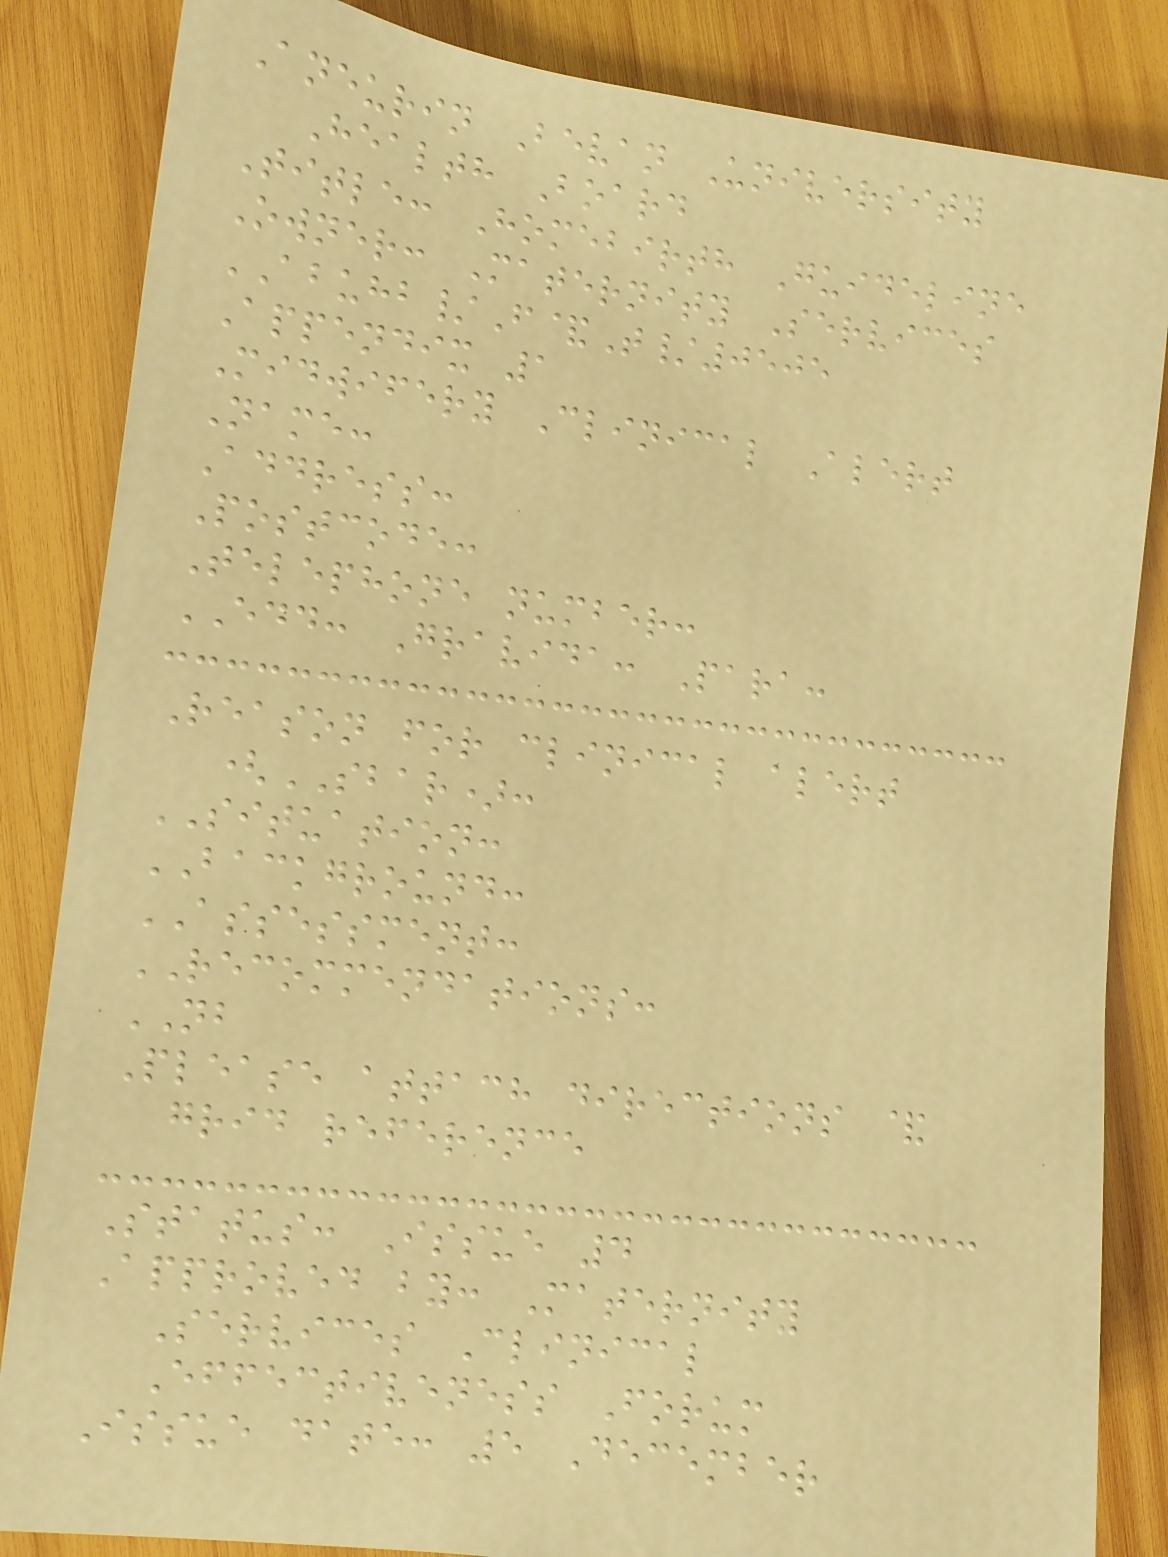Aneurin Bevan University
Health Board
Title: Homebirth Guideline
Owner: Maternity Services
ABUHB/F&T/0505
Appendix 1
Midwifery Clinical Alert
Name:
Address:
Postcode:
Telephone number:
EDD: Gravida: Para:
Reason for clinical alert
(SBAR):
SITUATION:
BACKGROUND:
ASSESSMENT:
RECOMMENDATIONS:
NB
Please attach directions &
grid reference
Status: Issue 4
Approved by: Maternity
Services Clinical
Effectiveness Forum
Issue date: 5 December
